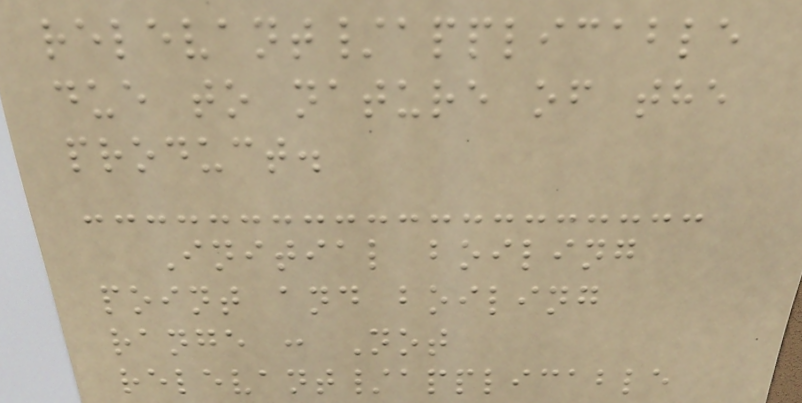relevant/applicable
due to nature of the
product.
Initial boiling
point and boiling
range : Not
relevant/applicable
